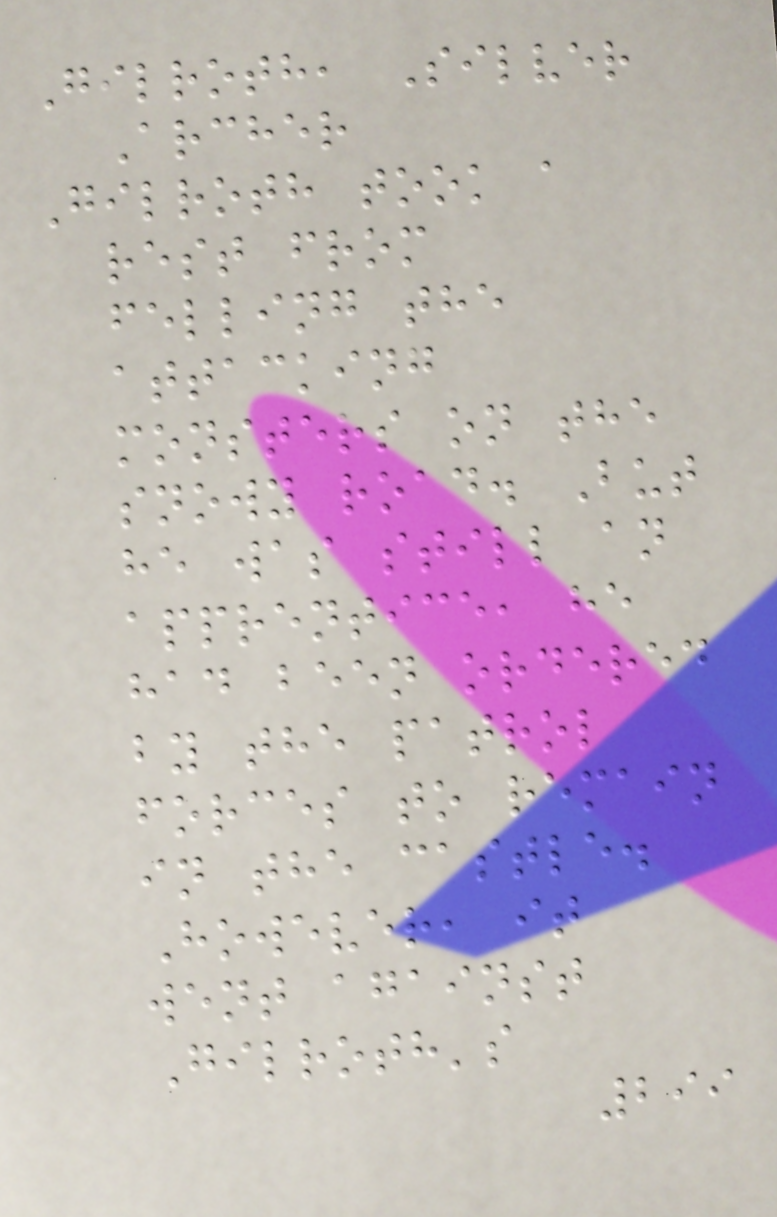Gilroth, Silver
Archer
Gilroth took a
rest from
felling the
attacking
monsters on the
snowy road. But
he was still an
apprentice, he
had been ordered
by the patrol
forces to remain
in the castle.
However, it
went against
Gilroth's
299
